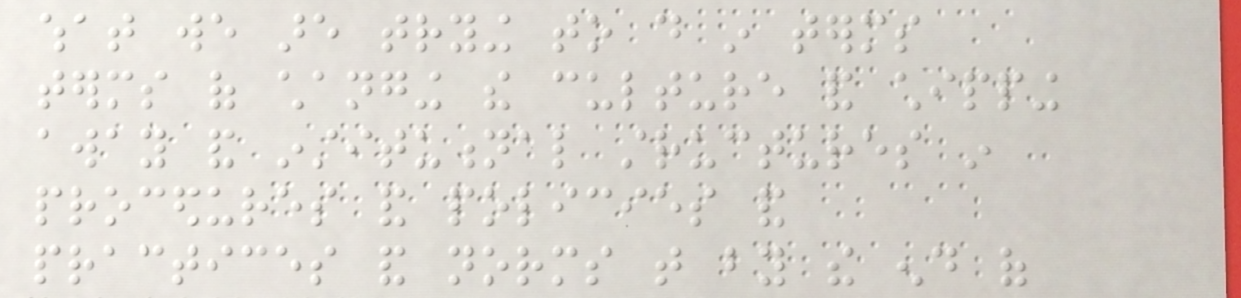what we are trying to do in terms
terms of changing the culture and chipping
away and institutional structures in
procedures and policies and
practices and norms that by the end of
